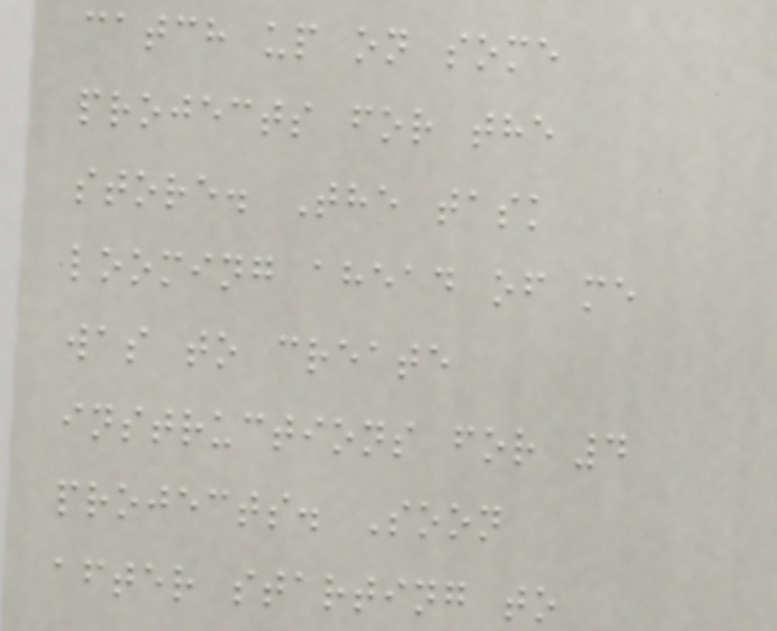catch up on some
projects for the
store. The task
looming ahead of me
was to create
instructions for 4
projects. Soon
after starting to
